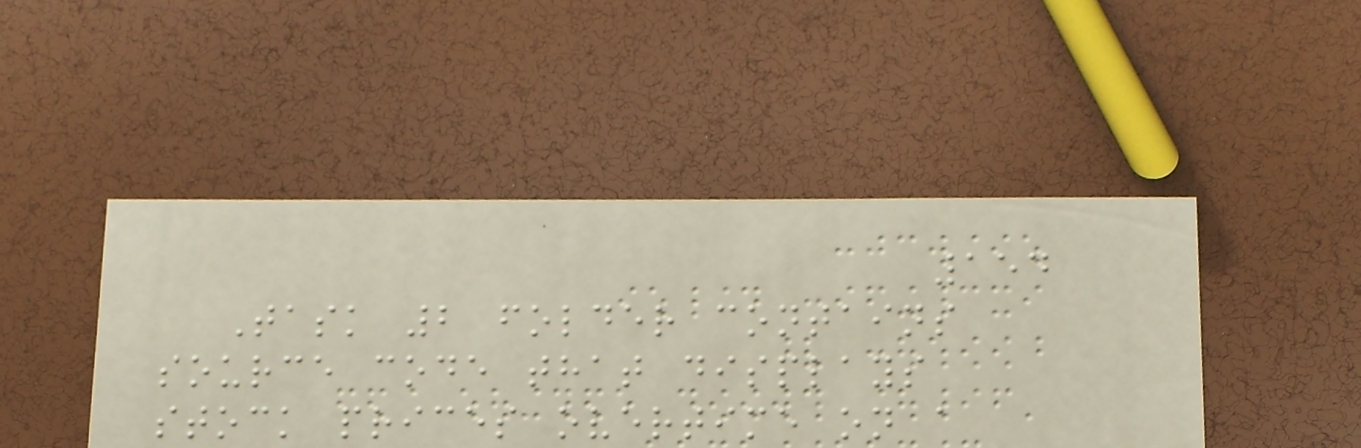154
Task 2 folder contains
source code that displays
stock prices overtime on a
